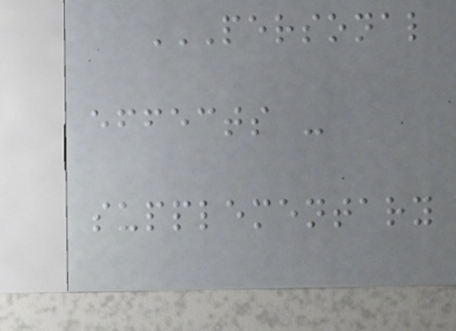PERSONAL
EFFECTS -
SUPPLEMENTARY
